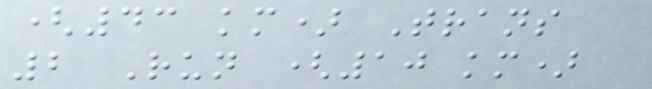(43 km) Trans
2 Run (10 km)
